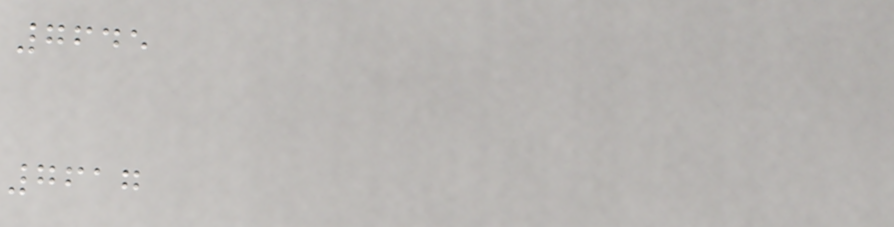7645
7617
